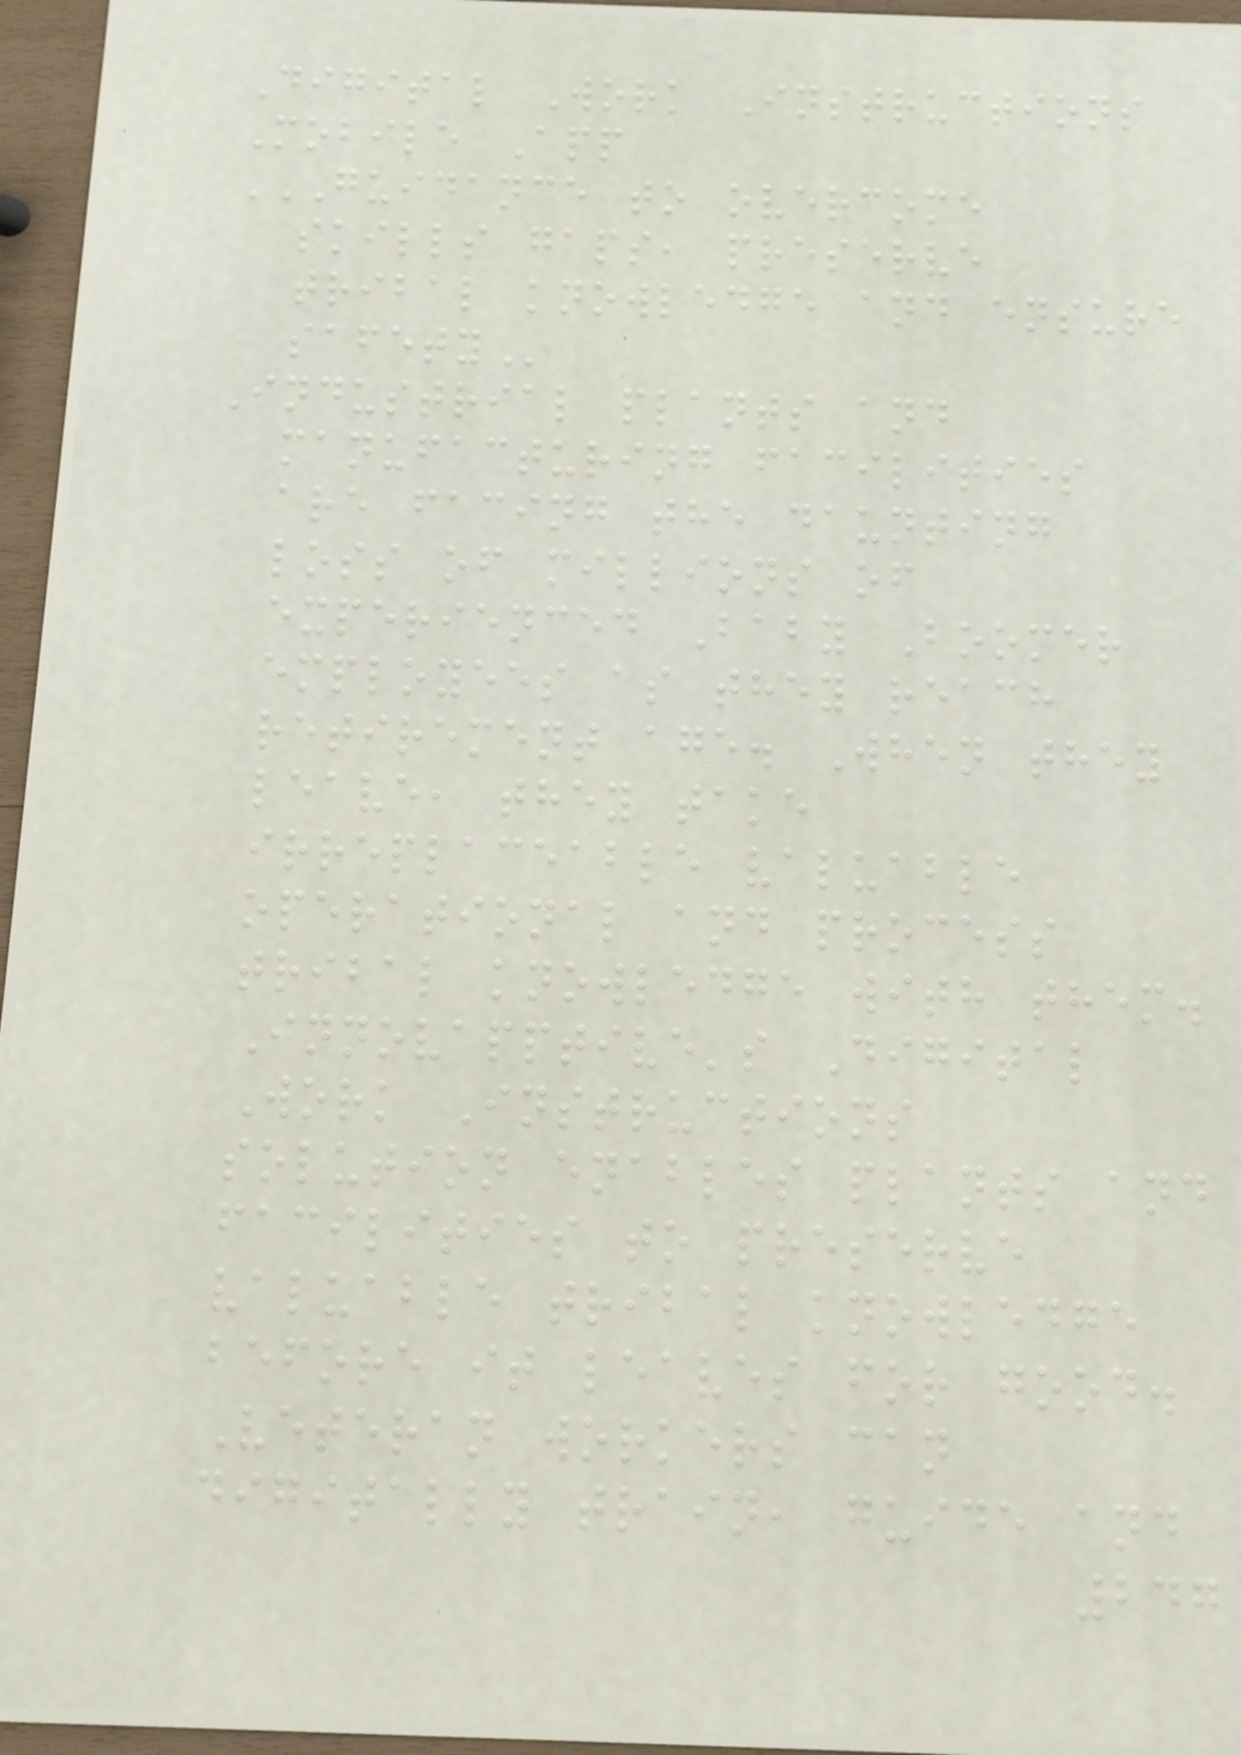Digital Work Instructions
Mobile App
GUIDANCE TO OVERCOME
SKILLS GAPS, PRESERVE
TRIBAL KNOWLEDGE AND ENSURE
SAFETY
Industrial plants and
manufacturing facilities
are facing the daunting
loss of millions of
experienced Baby Boomer
employees as they reach
retirement age. When they
leave, they take
irreplaceable valuable
operational and process
tribal knowledge with them.
Innovapptive's Digital
Work Instructions
solution enables plants and
facilities to preserve
valuable tribal knowledge
before it leaves for good.
Veteran workers can
digitally train, guide and
247
